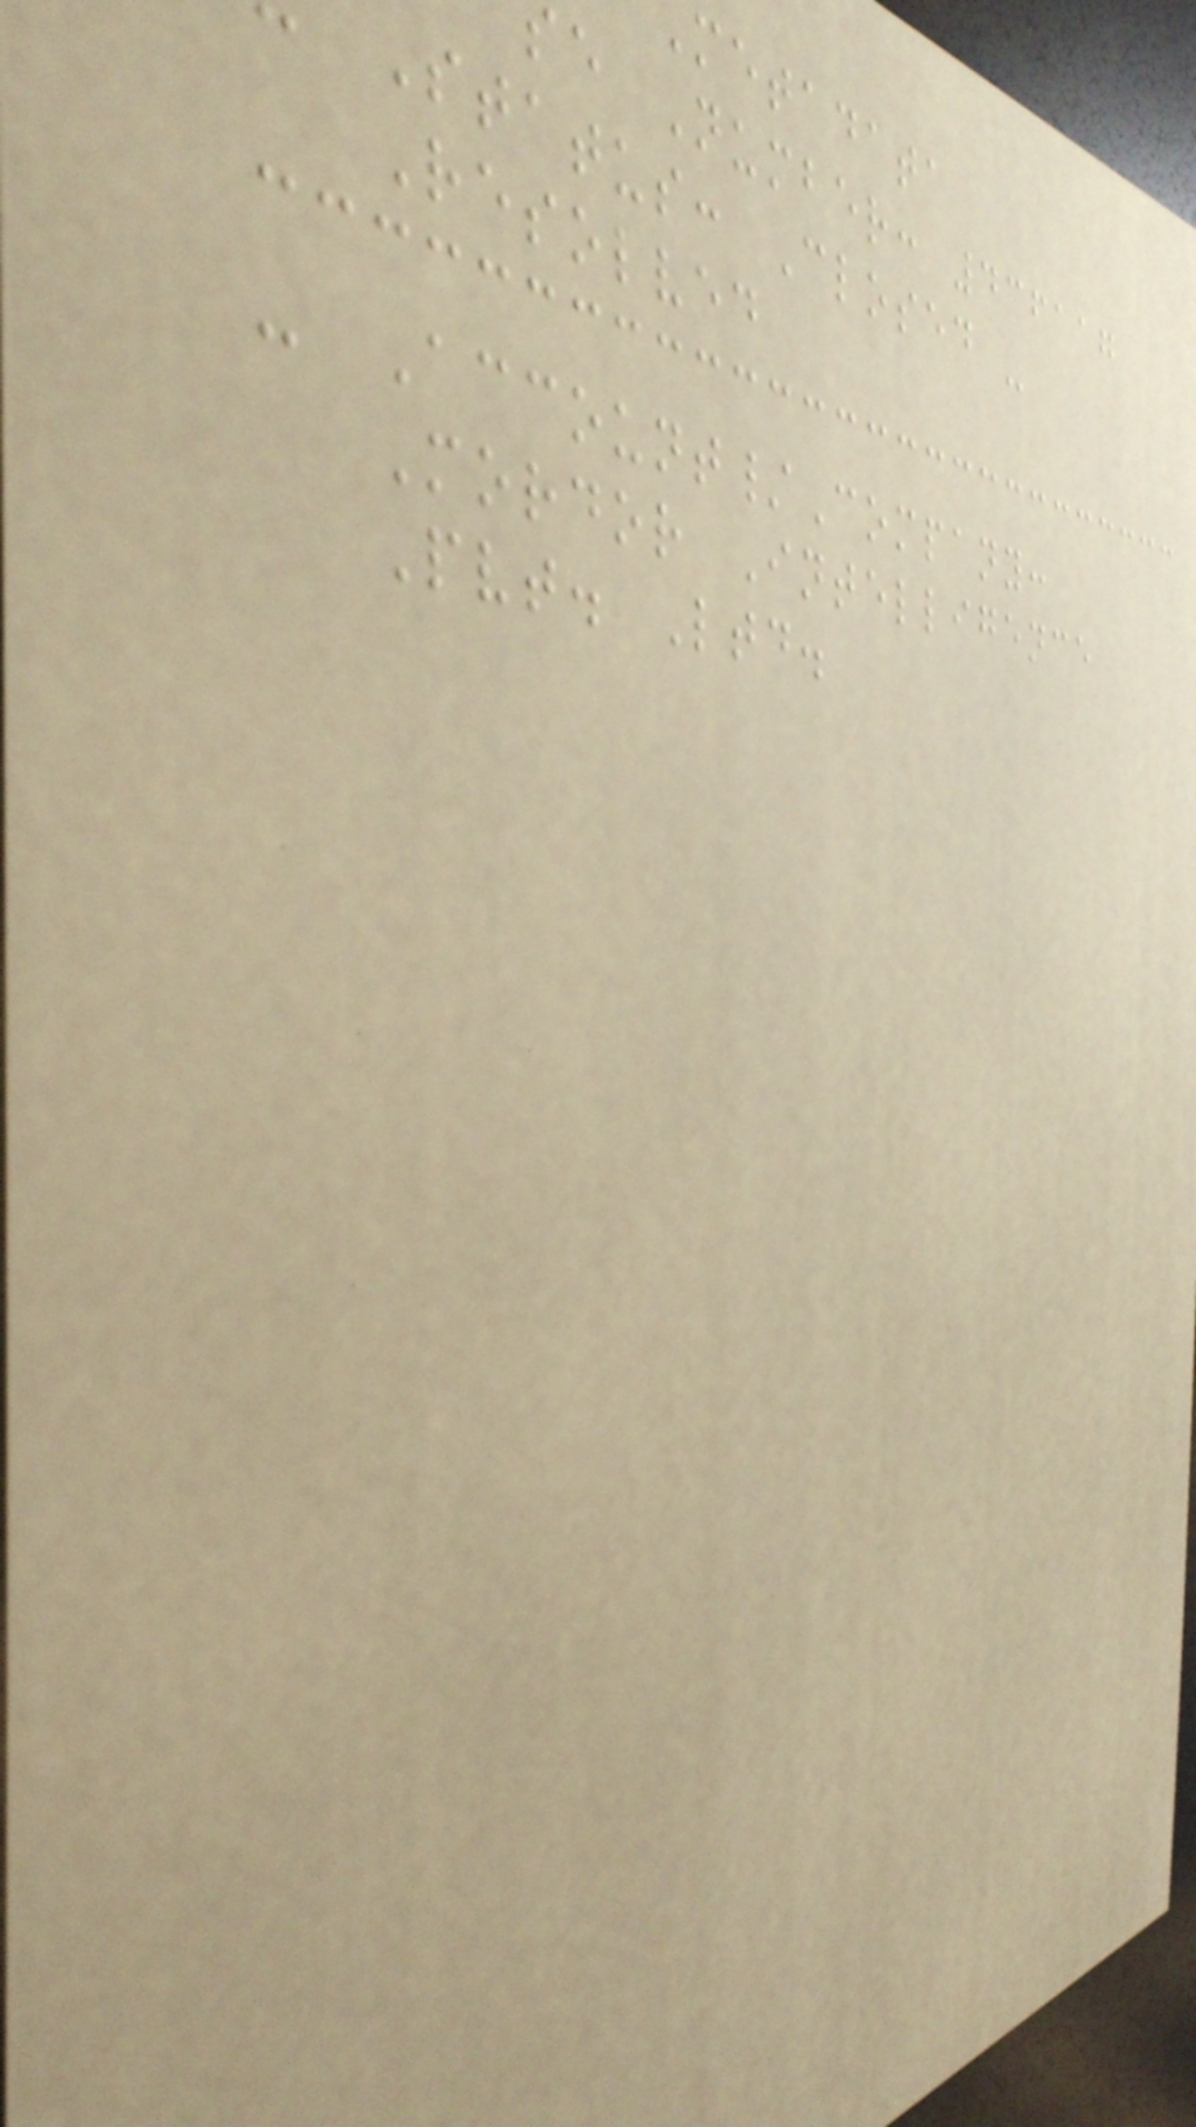metadata
e Number: 436117
Status: Closed -
Resolved
- Account/Company:
Mordor Intelligence
Pvt. Ltd.
